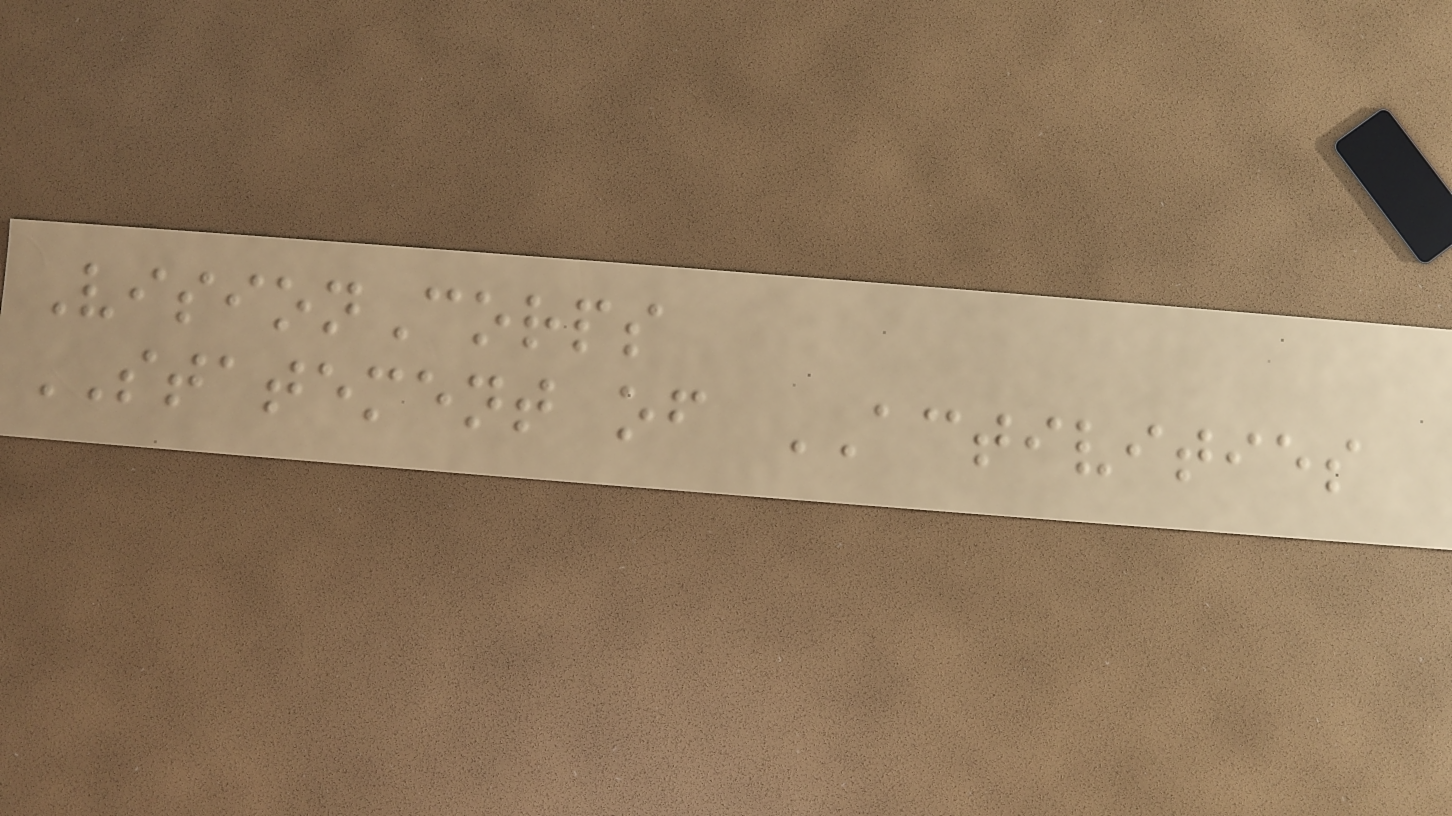VisionCorps
STATEMENT of ACTIVITIES
